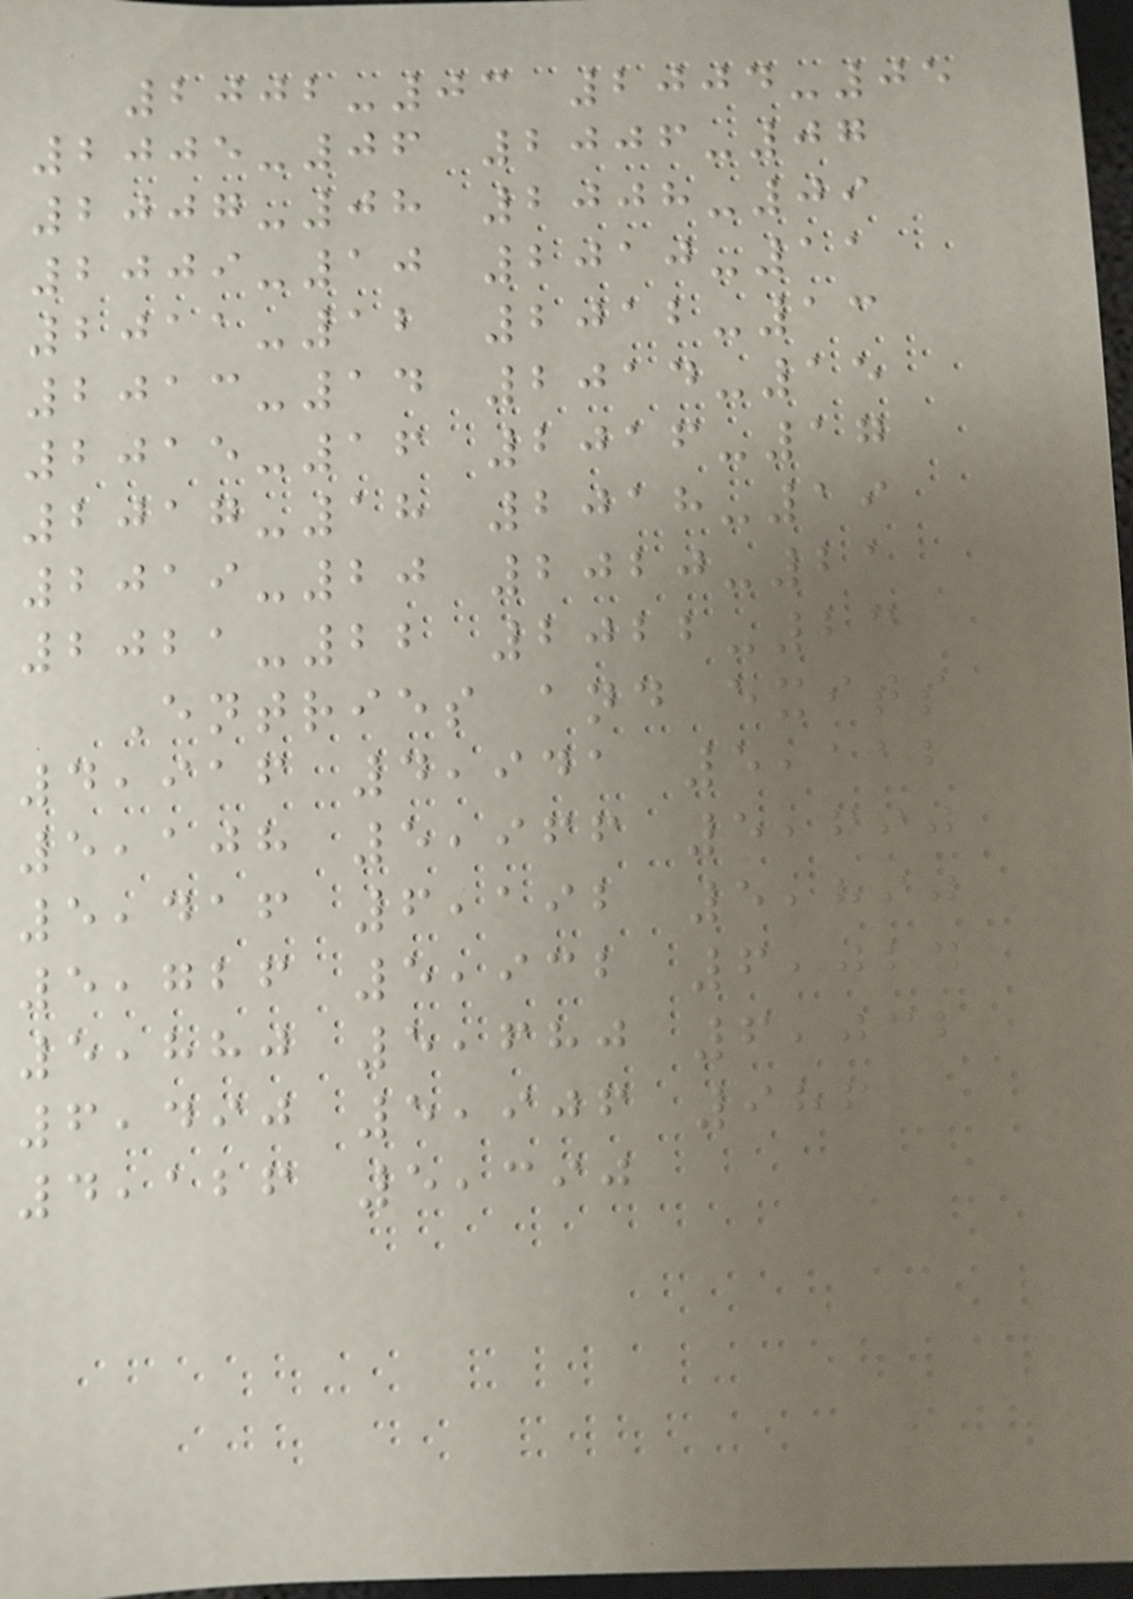2002-03 2004-05
2005-06 2006-07
2007-08 2008-09
2009-10 2010-11
2011-12 2012-13
2013-14 2014-15
2015-16 2016-17
2017-18 2018-19
2019-20 2020-21
2021-22 2022-23
Entries and exits
4,916 4,941 5,112
5,108 5,966 5,690
5,416 6,192 5,890
5,726 5,932 6,024
5,880 5,680 6,032
6,490 5,906 986
4,126 5,390
